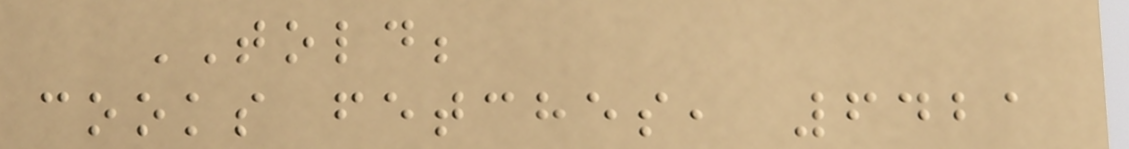TOLD;
cooks fetches, 6421
